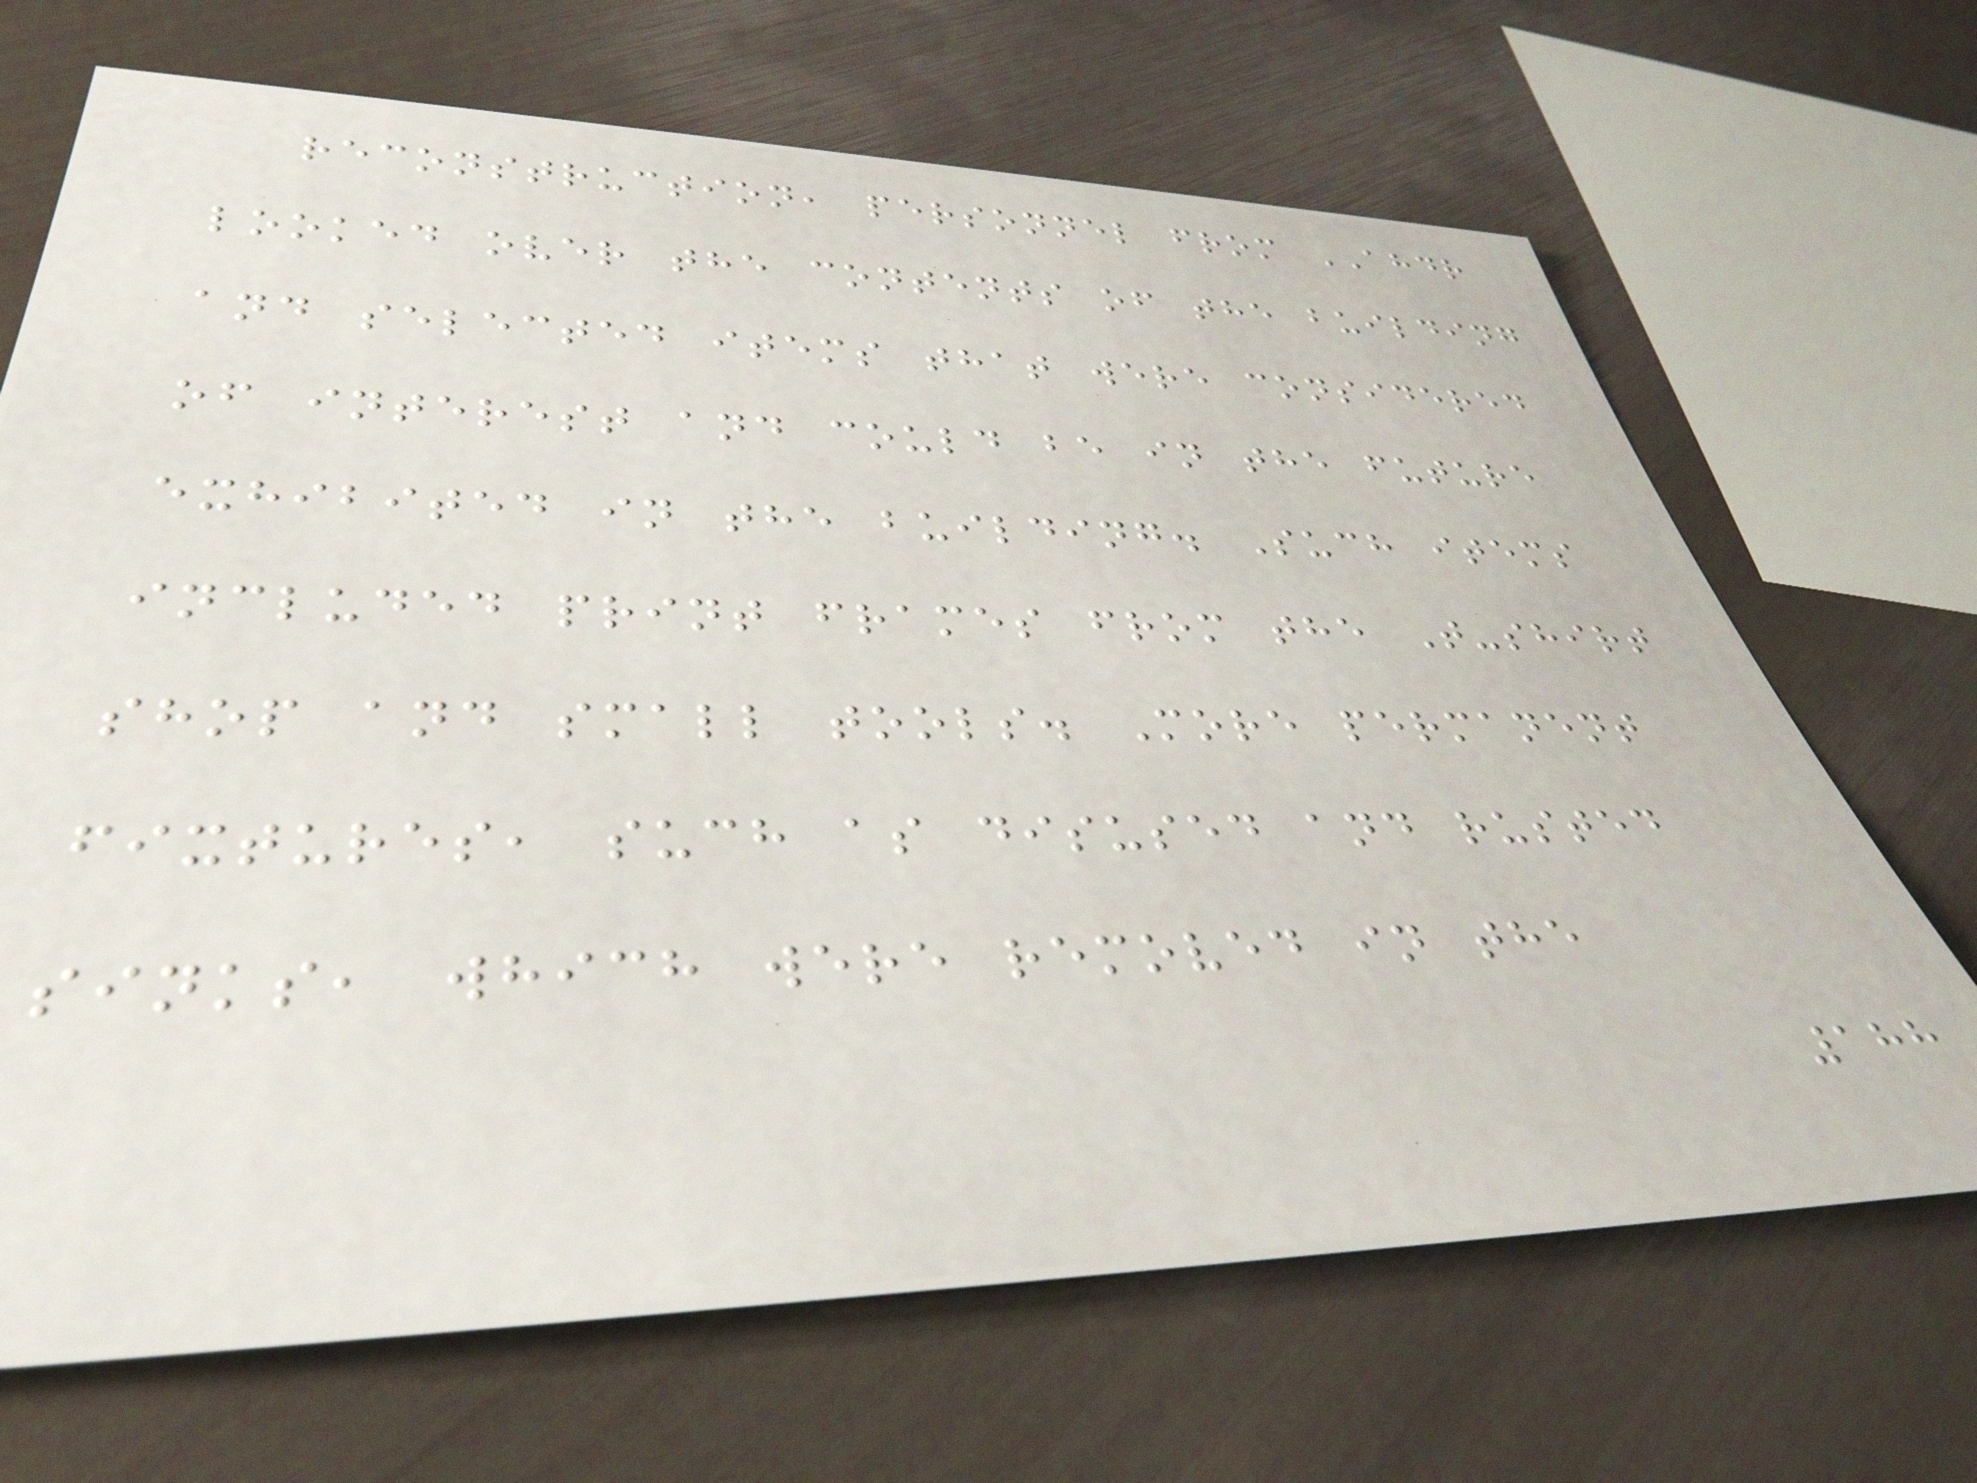reconstruction, personnel from AHDR
looked over the contents of the building
and selected items that were considered
of interest and could be in the future
exhibited in the building. Such items
included print frames from the T-shirt
shop and small tools. More permanent
fixtures, such as disused and rusted
sinks, which were removed in the
188
